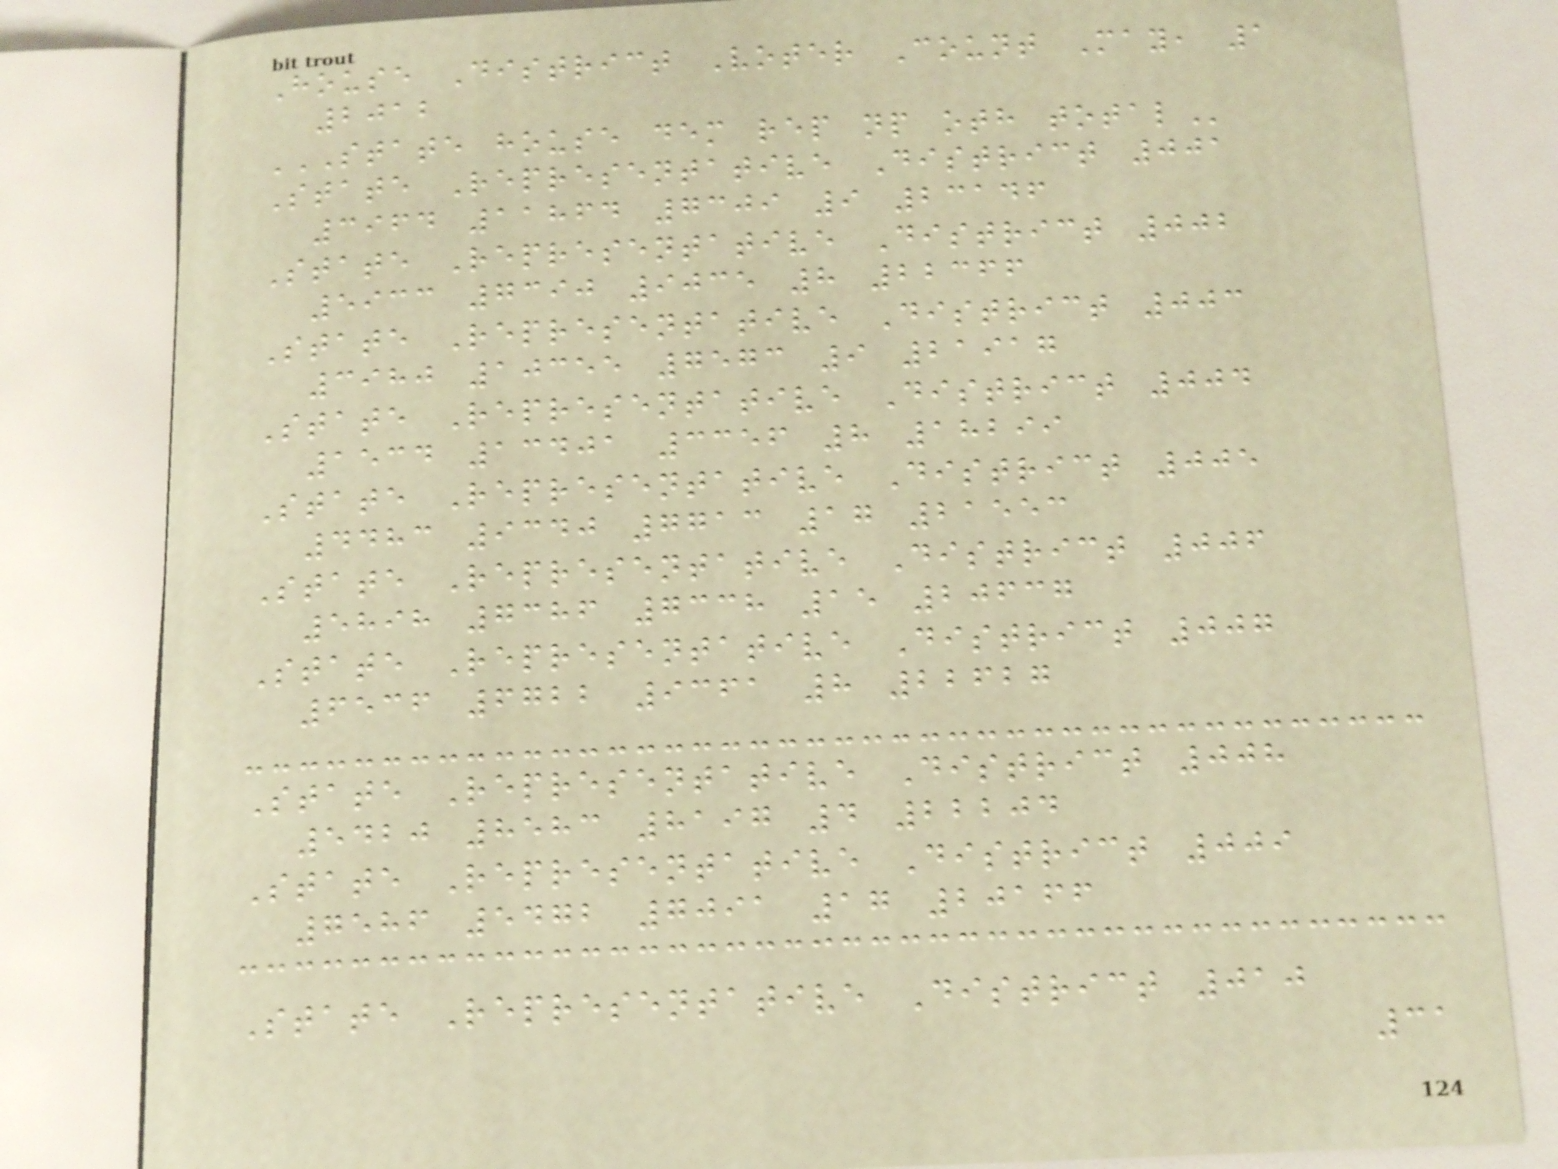House District Voter Count May, 1
2012
STATE HOUSE DEM REP NP OTH TOTAL
State Representative District 001
3964 11864 7309 9 23146
State Representative District 002
5933 7390 9035 8 22366
State Representative District 003
3980 10355 7573 9 21917
State Representative District 004
1534 13401 3356 8 18299
State Representative District 005
4483 9340 7713 17 21553
State Representative District 006
5898 7386 7338 15 20637
State Representative District 007
6536 6722 9361 8 22627
State Representative District 008
5420 8583 8197 4 22204
State Representative District 009
7586 5472 7091 17 20166
State Representative District 010
31
